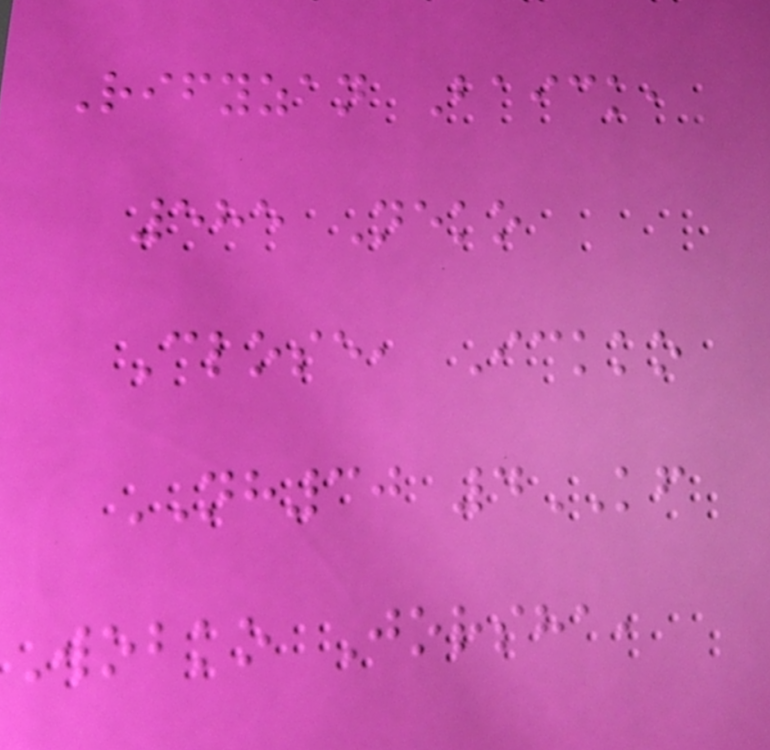Rifyzan Baick,
585 Neko
Close, Ickko
NH30 4KF
Wobko Jorsha,
